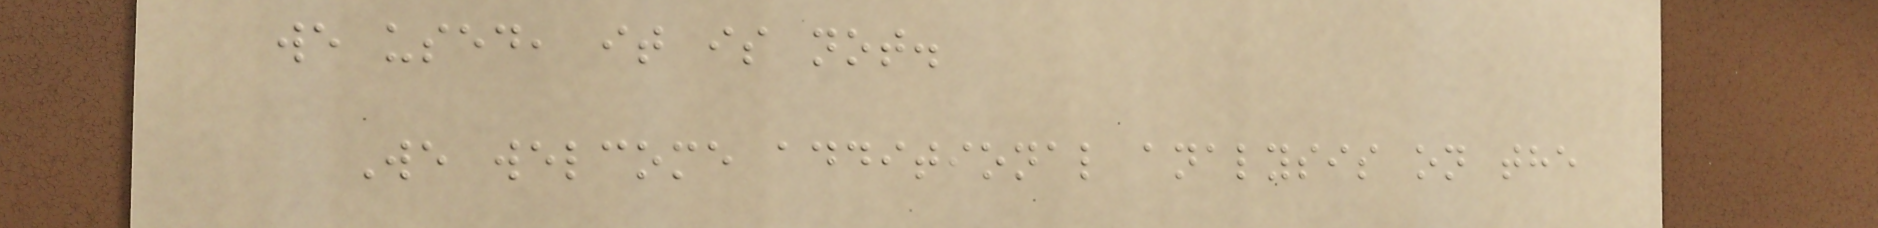we used, it is not.
We welcome additional analysis on the
